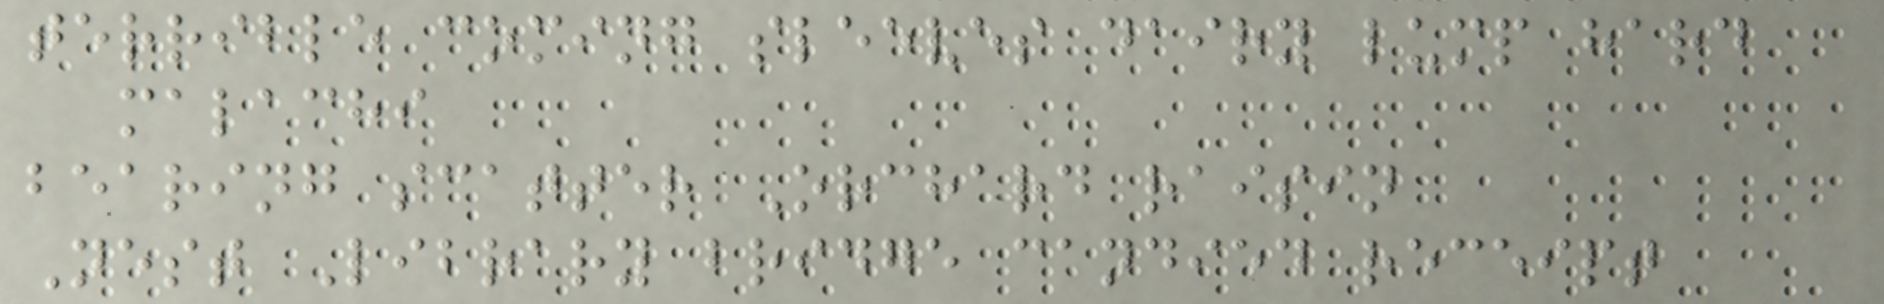terrible coming sleeves dairy lump hard
malachi
bearing scatter Orchard raisin
Nest Library bridge candied receipt
